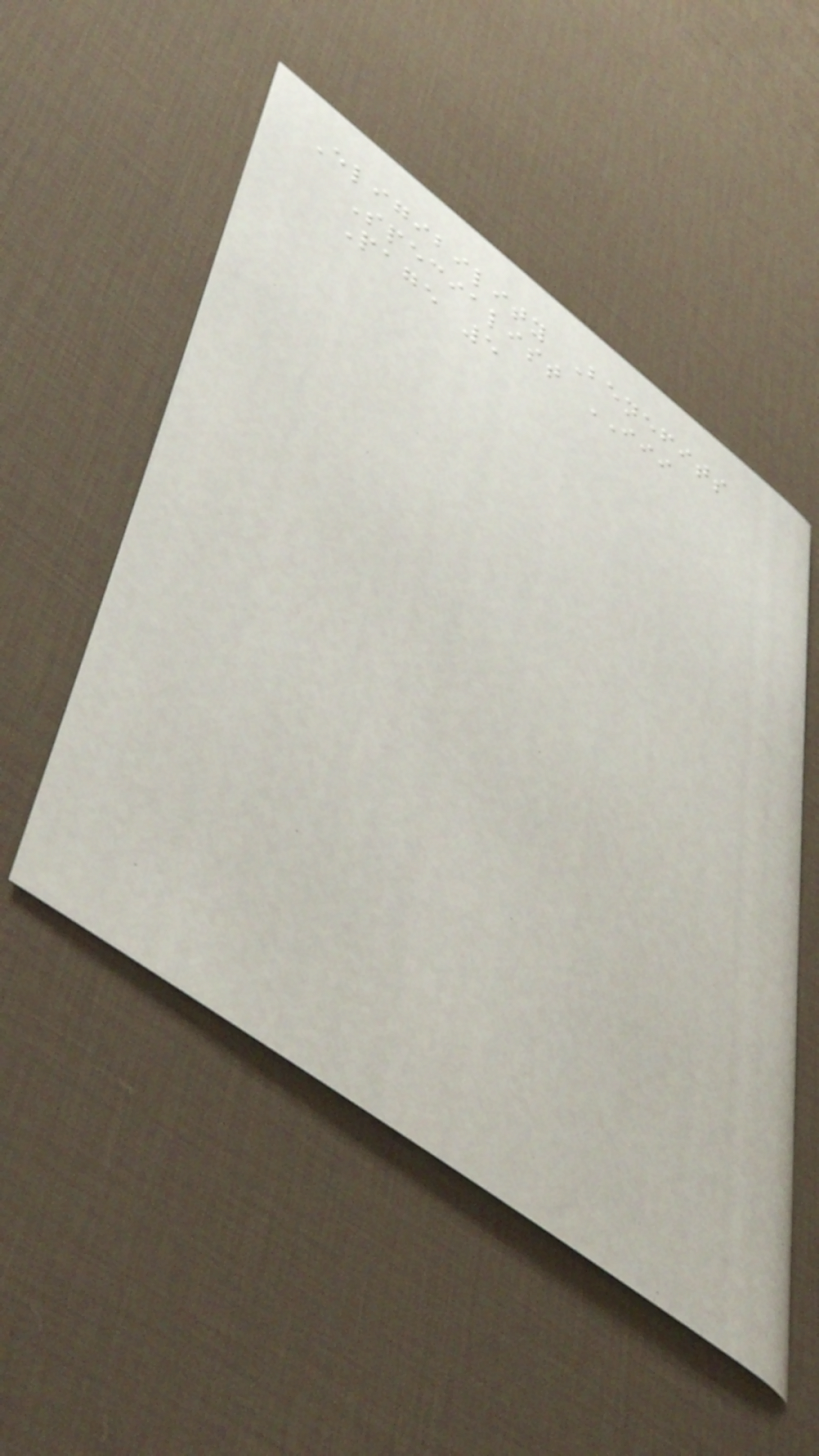Eligibility Benefits
Specialist III
Page 5
